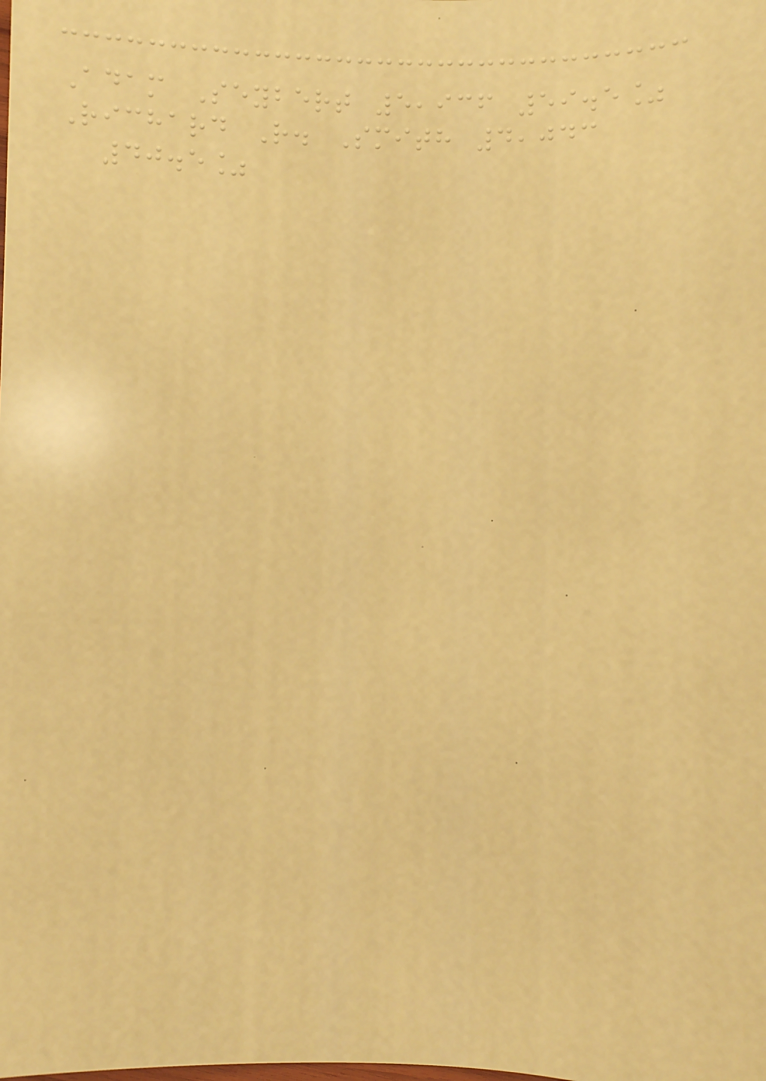Adam Seybert 5,936 59.5%
Richard R. Smith 4,043
40.5%
